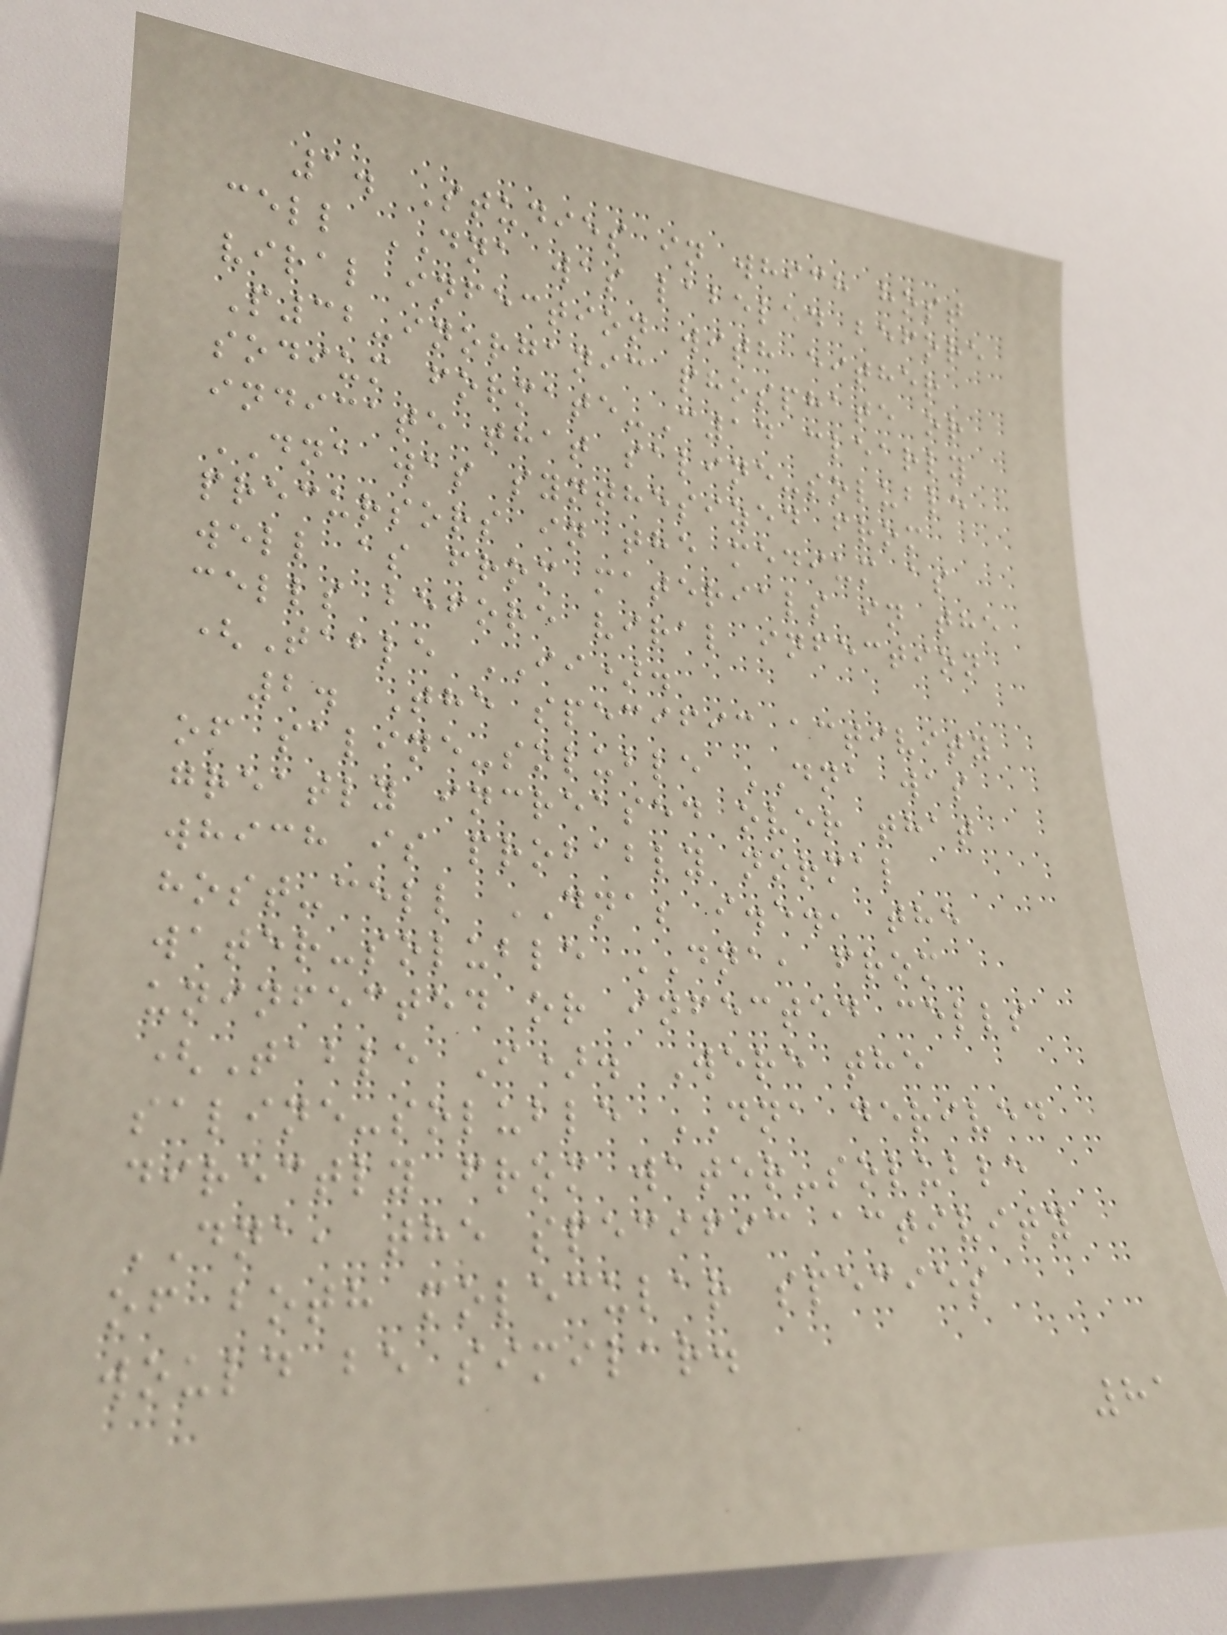1. Studies in which host
cell DNA was labeled before
viral infection with either
P32-inorganic phosphate or
sodium formate-C14 clearly
indicate that saline-soluble
DNA was synthesized from
precursors in the medium as
well as from materials in the
cells before viral infection
(Table II).
2. The specific activity
of saline-soluble DNA was
greatly increased over that
which is probably normal
host-cell DNA; i.e., the
water-soluble DNA, from
uninfected or infected cells
(Table I). Were the
saline-soluble DNA derived
directly from water-soluble
DNA, the specific activity
of both molecular species
would be similar.
81
